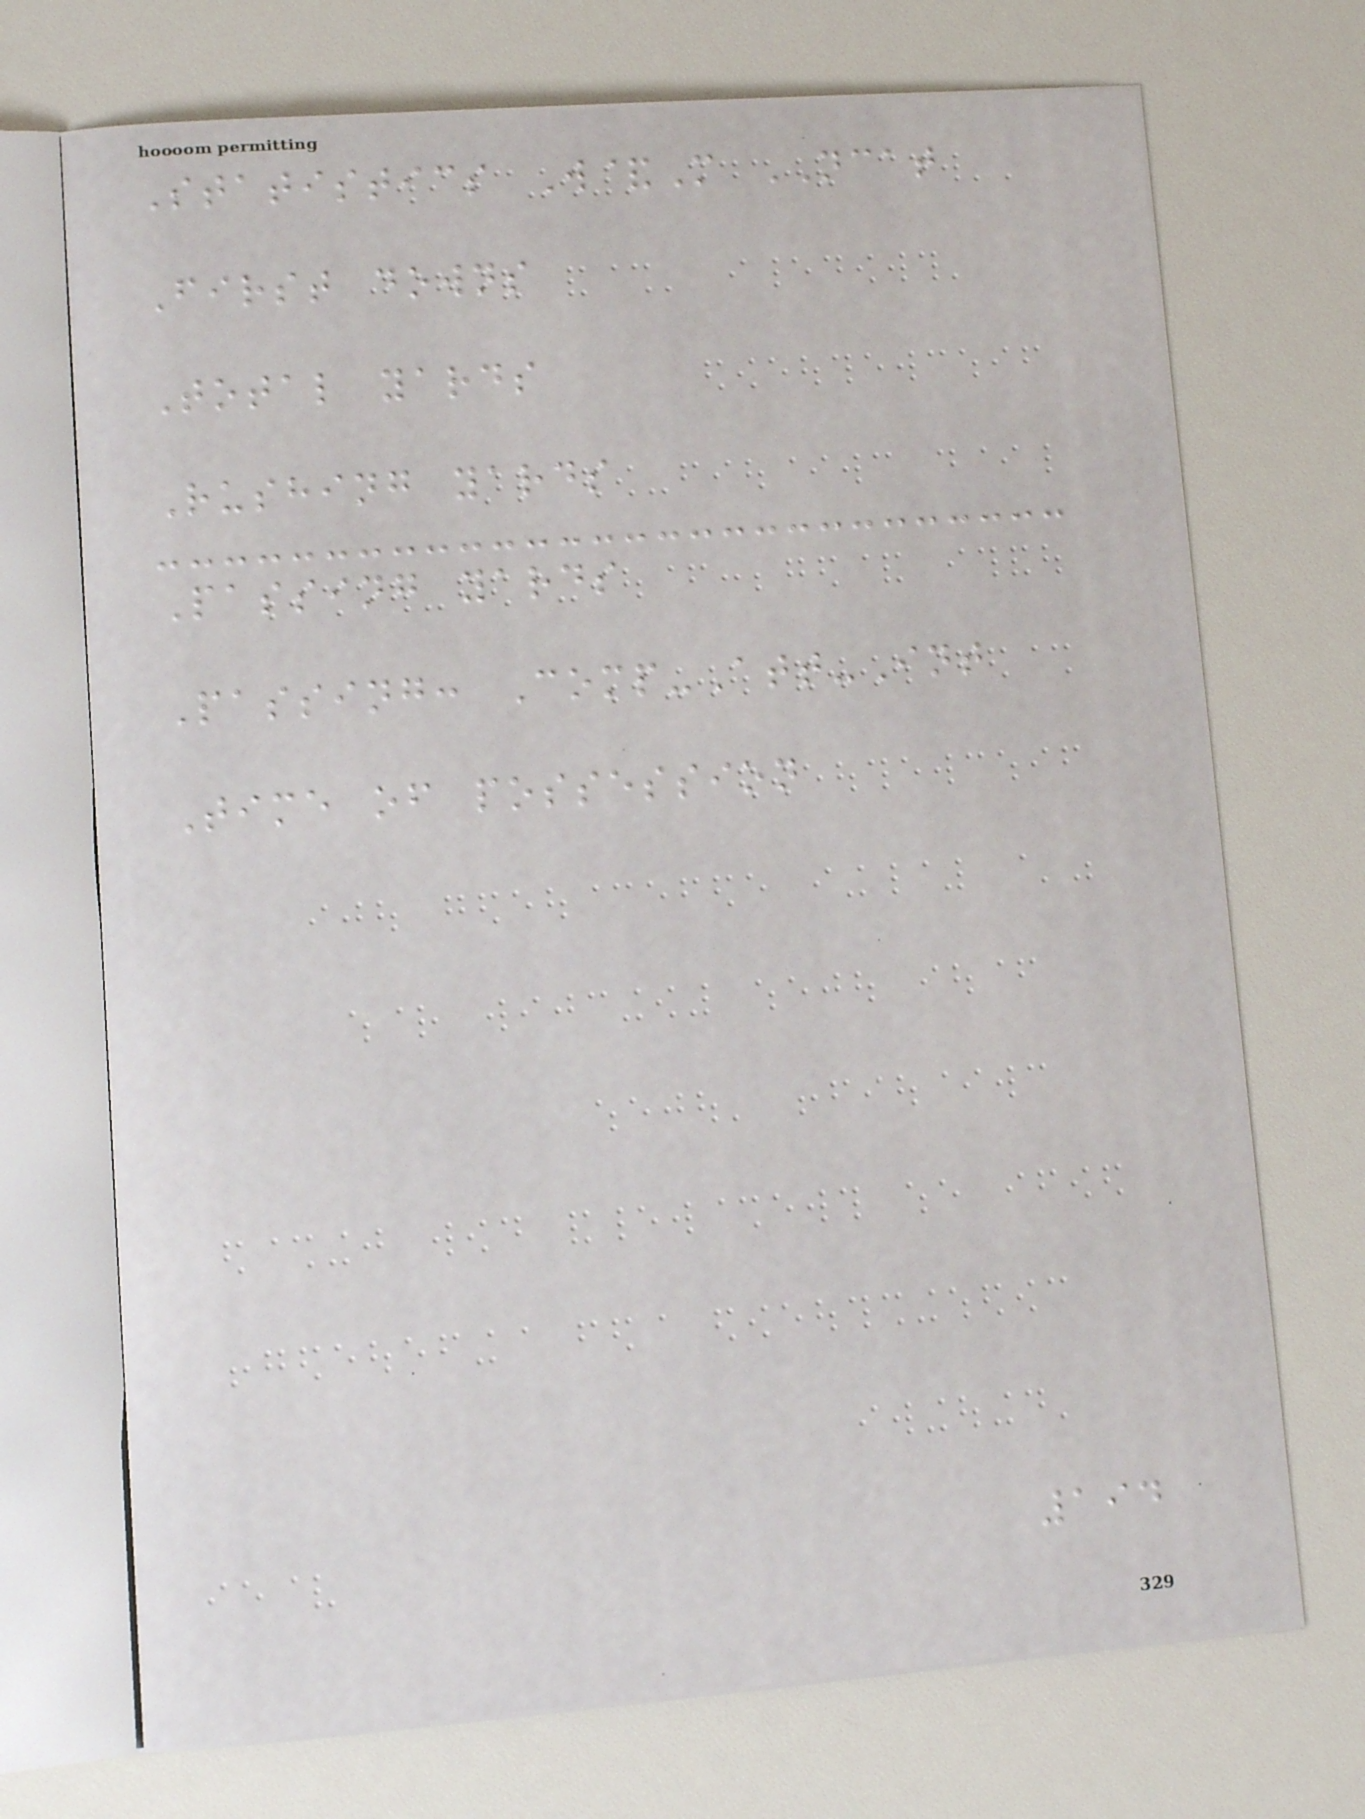Statistics W&M NCAT
First downs
Total yards
Rushing yards
Passing yards
Passing: Comp-Att-Int
Time of possession
194
